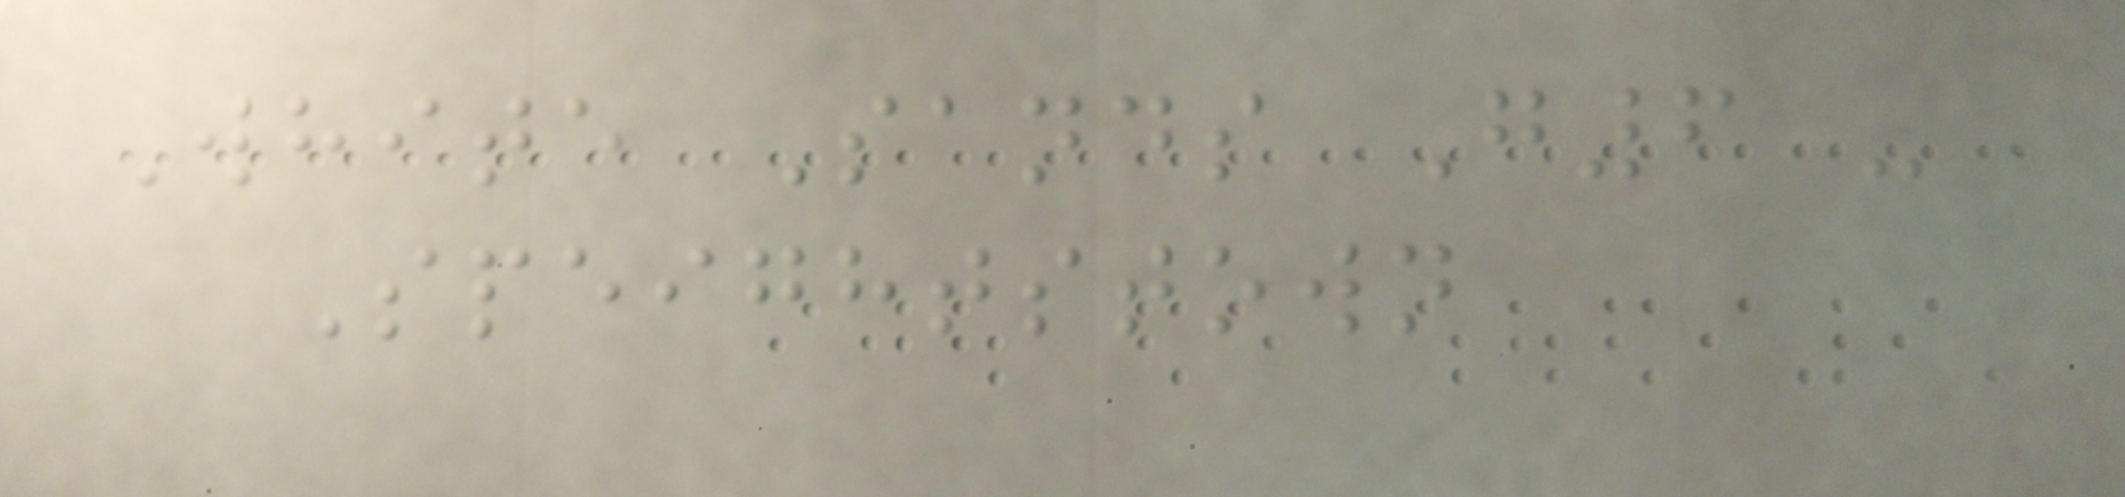White Sands G6 -
Speightstown
